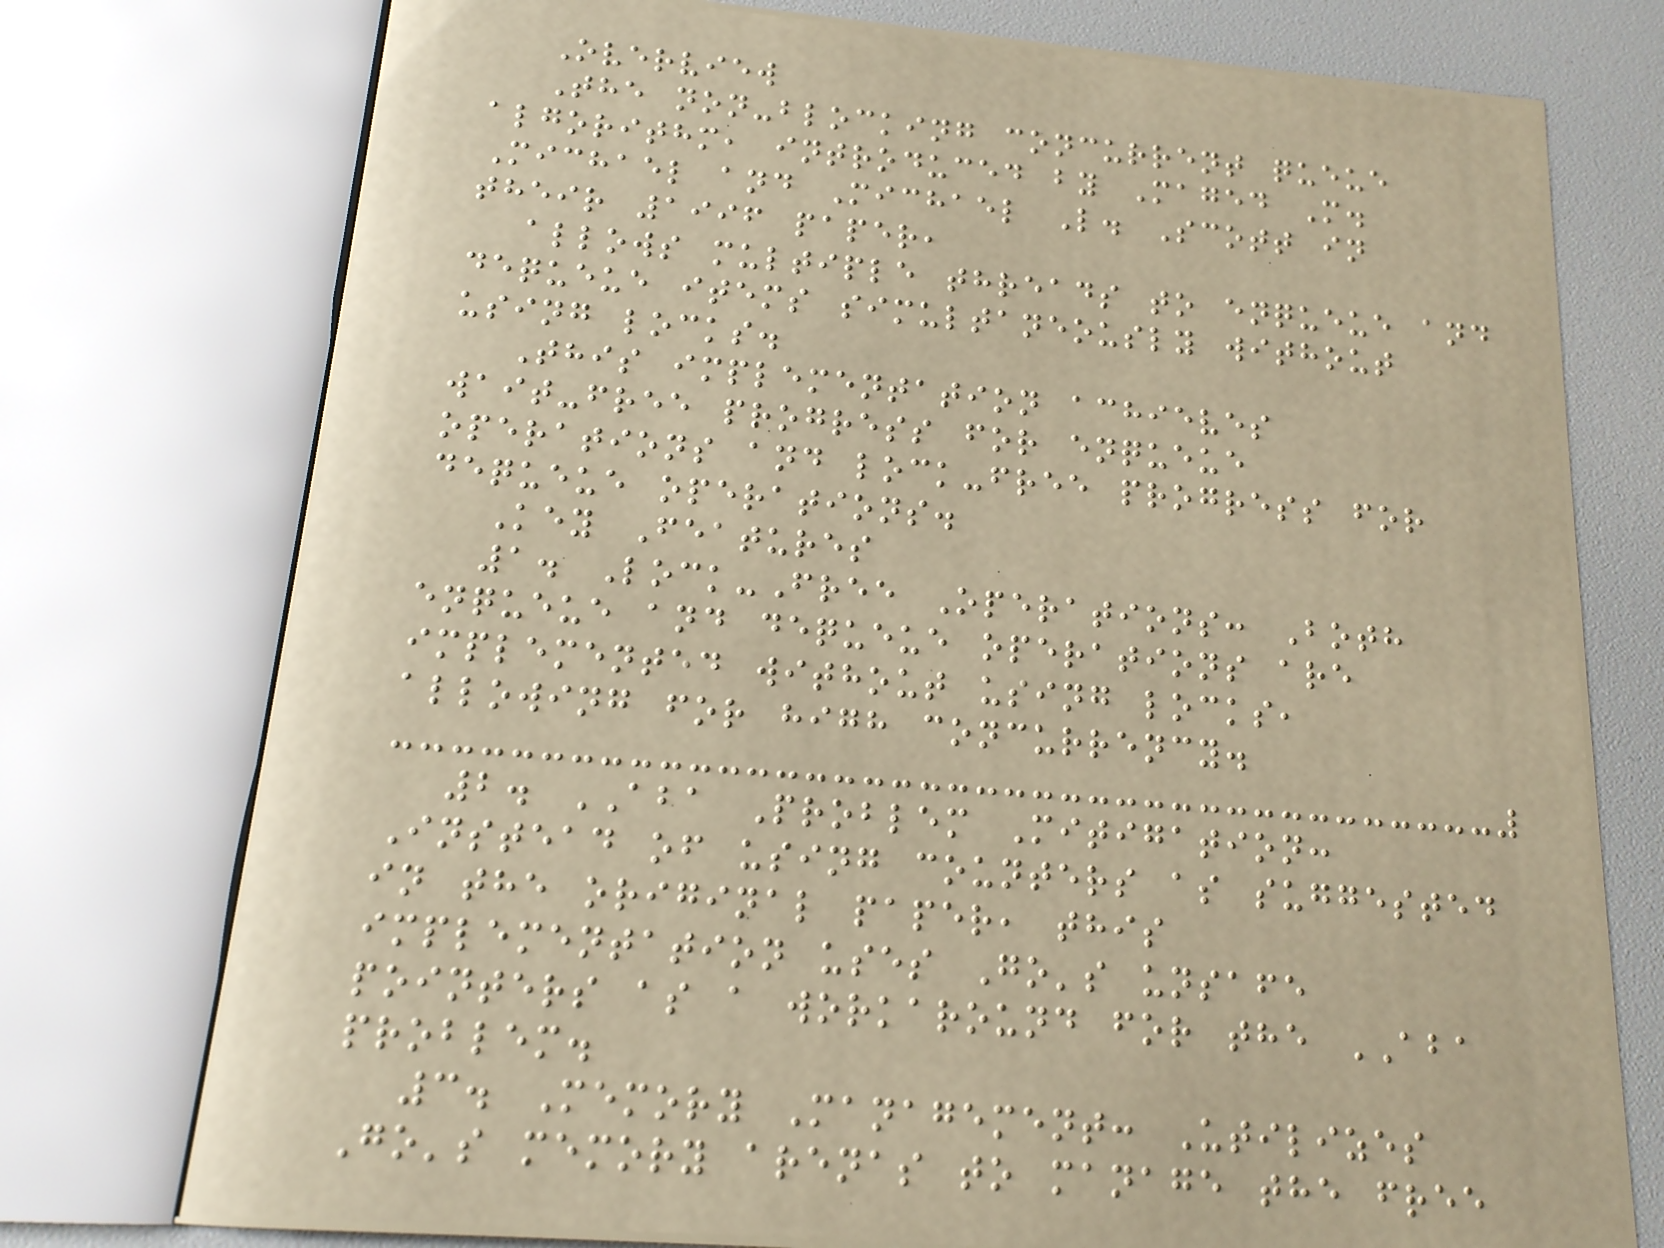Overview
The non-blocking concurrent queue
algorithm, introduced by Maged M.
Michael and Michael L. Scott in
their 1996 paper,
allows multiple threads to enqueue and
dequeue items simultaneously without
using locks.
This implementation achieves
wait-free progress for enqueue
operations and lock-free progress for
dequeue operations.
Key Features
1. Lock-Free Operations: Both
enqueue and dequeue operations are
implemented without using locks,
allowing for high concurrency.
2. ABA Problem Mitigation:
Instead of using counters as suggested
in the original paper, this
implementation uses Go's unsafe
pointers as a workaround for the ABA
problem.
3. Memory Management: Utilizes
Go's memory arenas to manage the free
